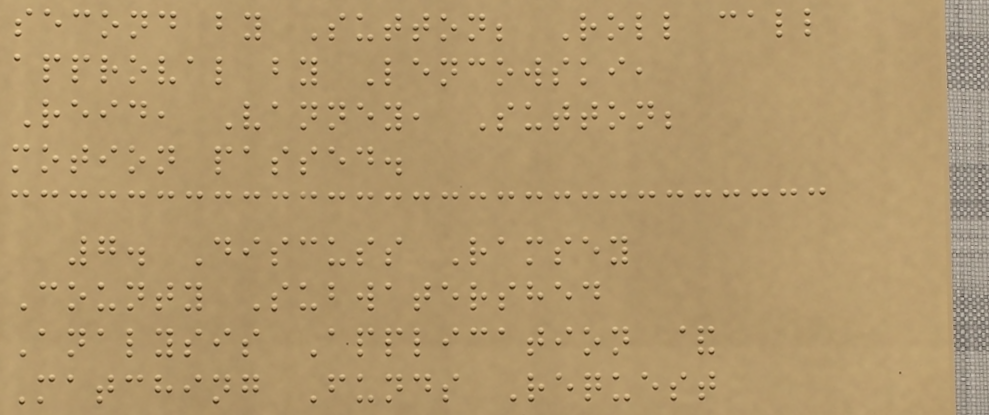second by Sutton; Roll call
approval by Lencowski,
Reid, Vanney, Sutton;
motion passed.
7. Discuss Ramsey
County Subwatershed
Analysis Application &
Matching Funds Request
